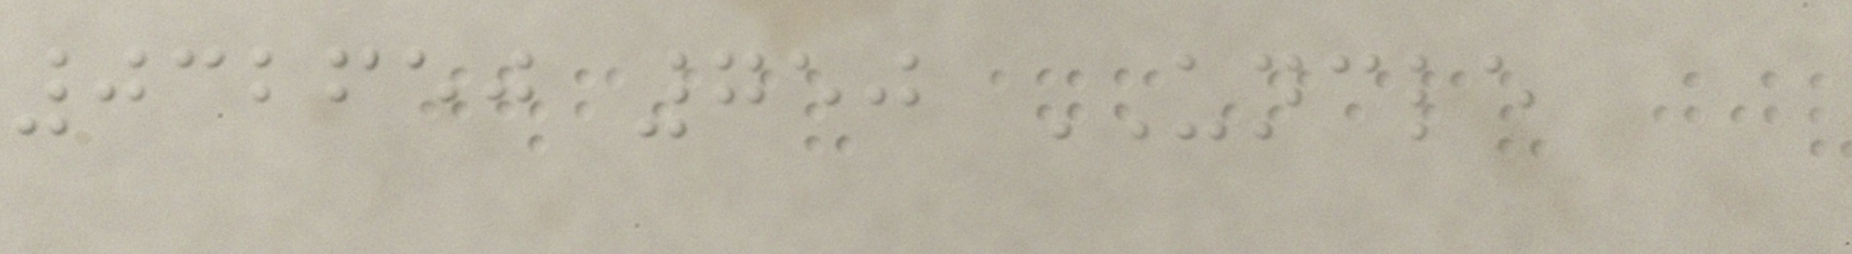032650 750 UNCLE
